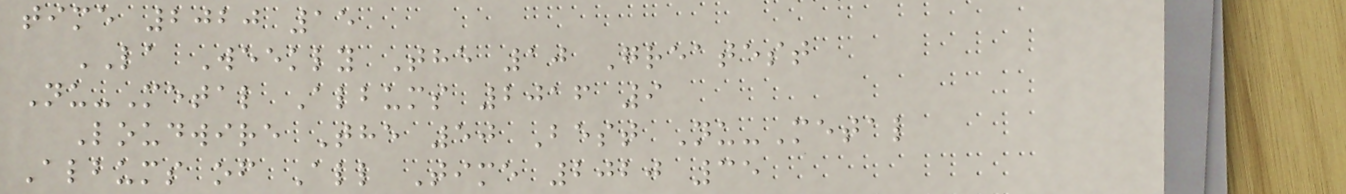time 2020 15
LA Weekly The 10 Greatest
Nu-Metal Albums 2016 9
Loudwire The 50 Best Nu-Metal
Albums of All Time 2020 35
